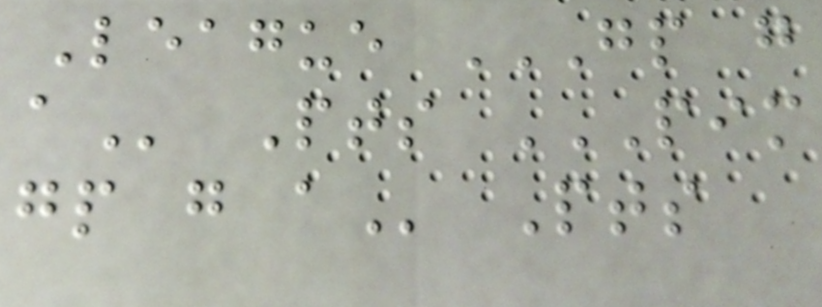League GP G
A Pts PIM
GP G A Pts
